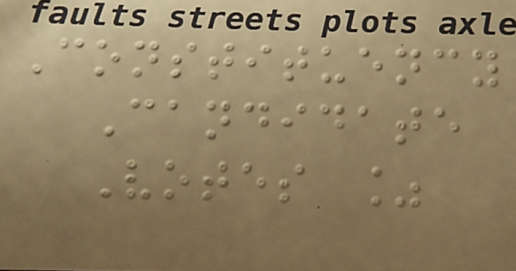Constituency
Candidate
Votes %
